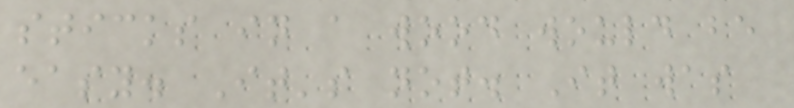sticks in a wood would be
easy. It's not. It was
